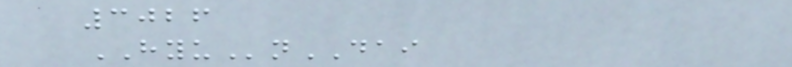3026
HYUnDAI
